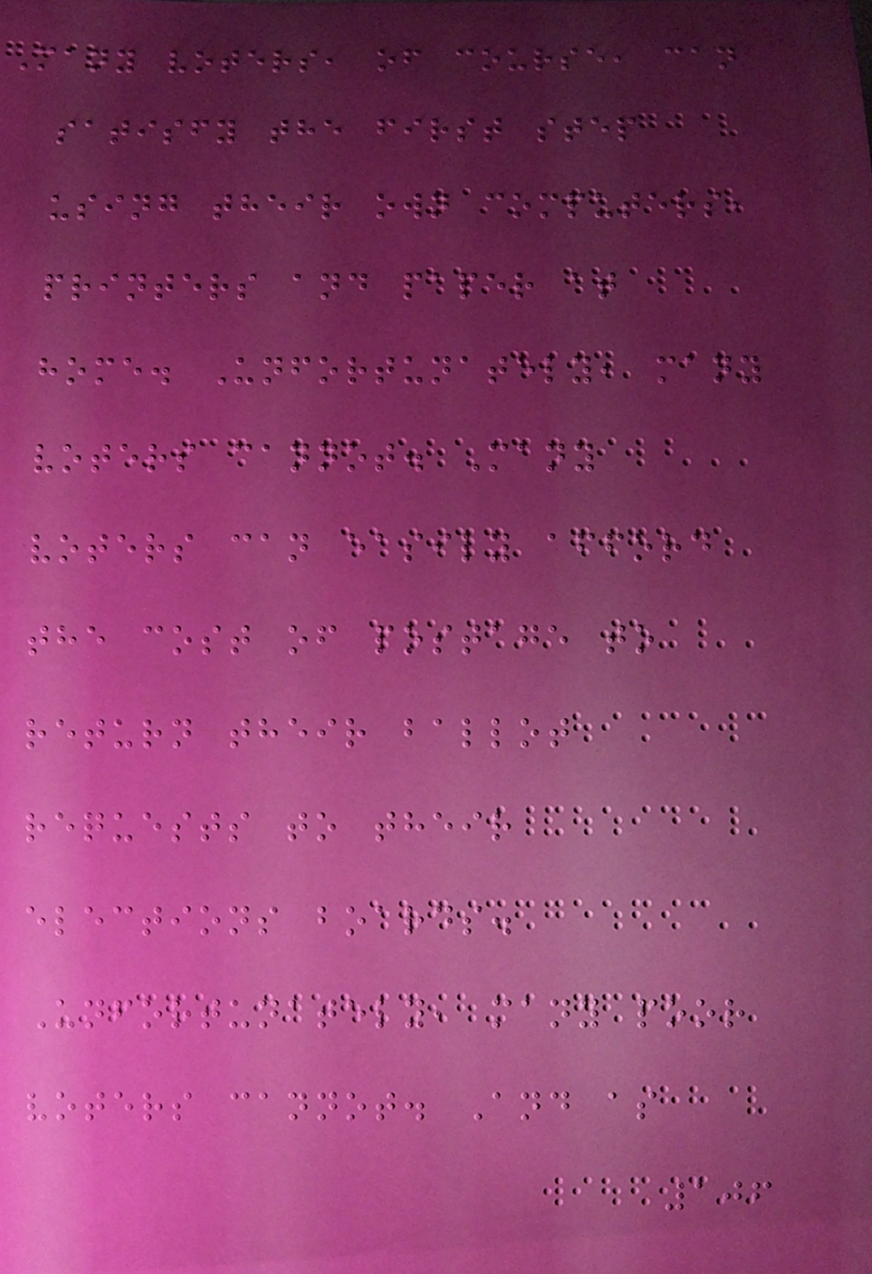Many voters, of course, can
satisfy the first step
using their own computers,
printers and paper at
home. Unfortunately, many
voters cannot. Many
voters can easily afford
the cost of postage to
return their ballot
requests to their
elections boards.
Unfortunately, many poor
voters cannot. And as
106
